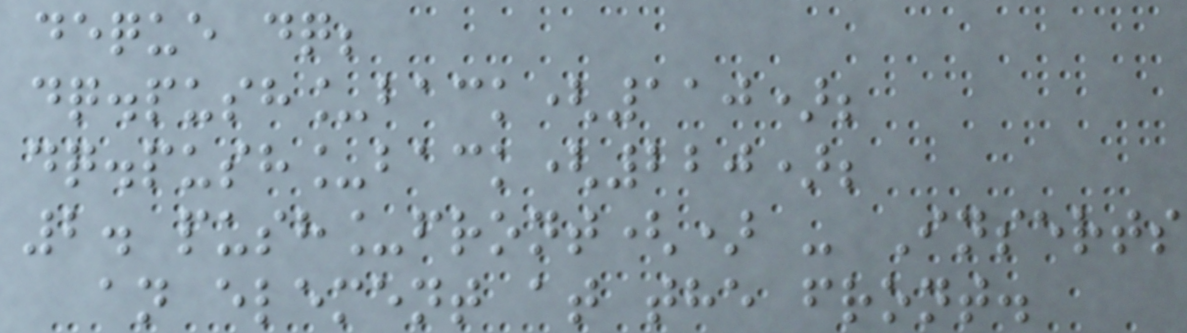deque dq;
dq.push_back(110);
dq.push_back(220);
2. push_front() - Inserts
an element at the front.
